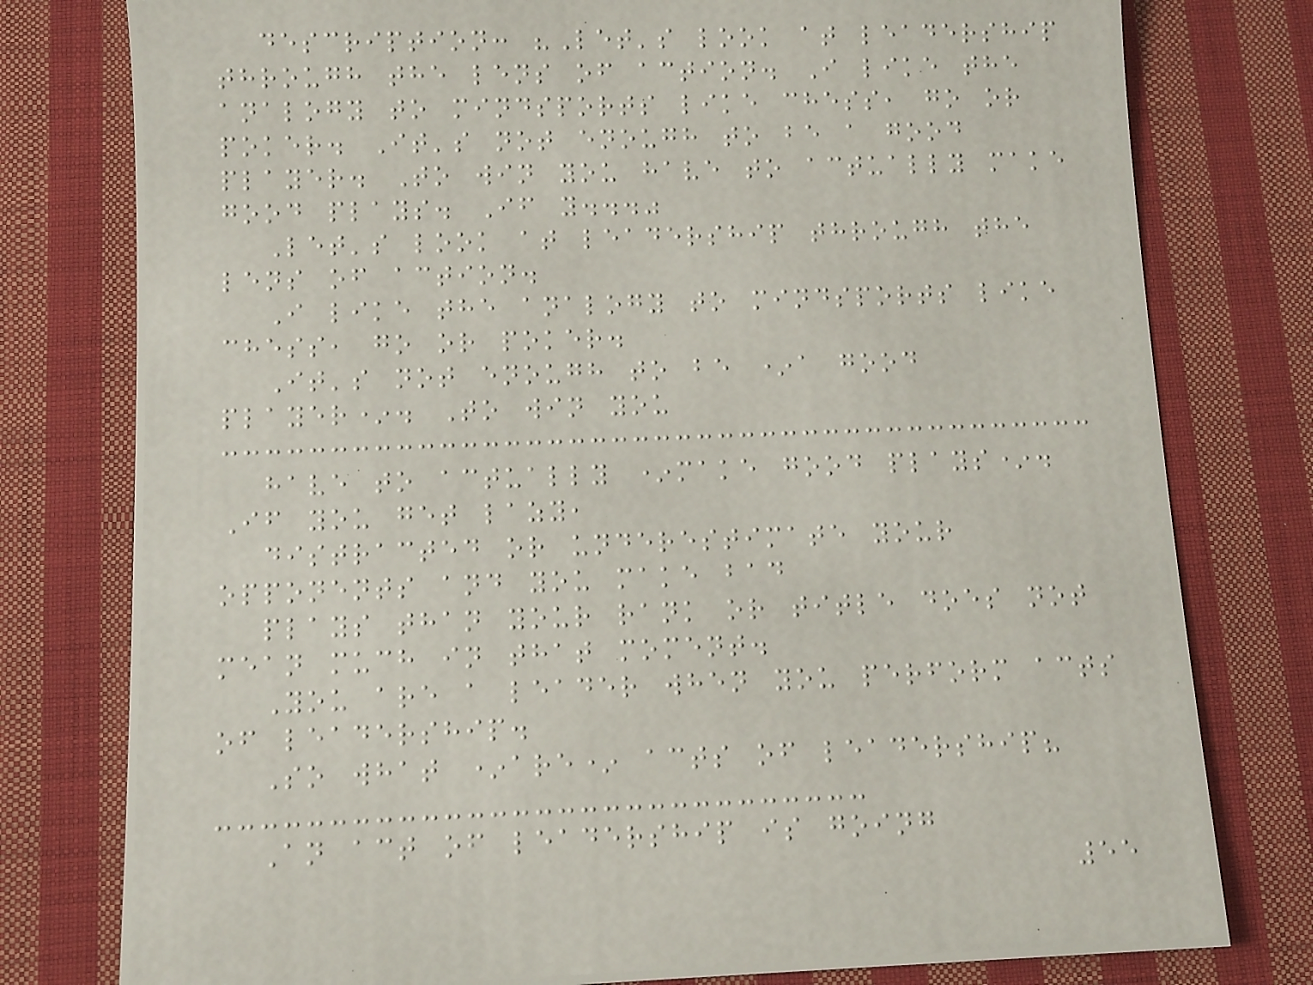description: "Let's look at leadership
through the lens of action. I like the
analogy to mindsports like chess, go or
poker. It's not enough to be a good
player. To win you have to actually make
good plays. If y..."
Let's look at leadership through the
lens of action.
I like the analogy to mindsports like
chess, go or poker.
It's not enough to be *a good
player*. To win you
have to actually *make good plays*.
If you get lazy,
distracted or underestimate your
opponents and you make bad
plays than your rank or title does not
mean much in that moment.
You are a leader when you perform acts
of leadership.
So what *are* acts of leadership?
An act of leadership is going
55
